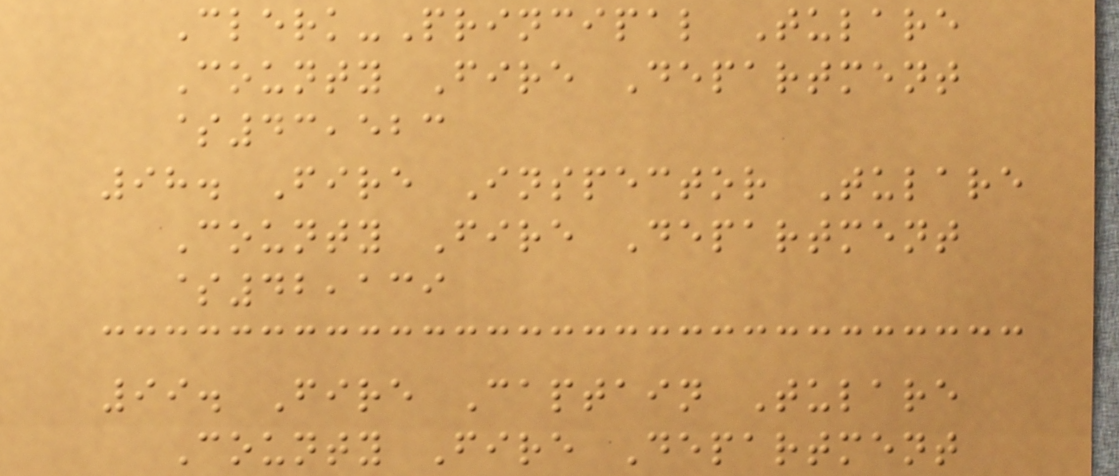Clerk-Principal Tulare
County Fire Department
$43,523
98. Fire Inspector Tulare
County Fire Department
$42,139
99. Fire Captain Tulare
County Fire Department
